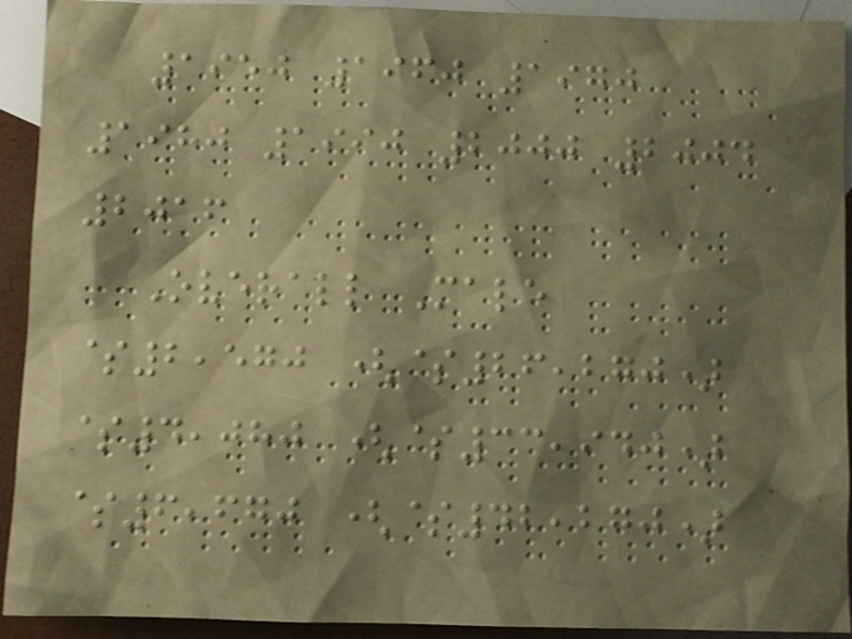1950 1960 1970
1980 1990 2000 2004
2016
Overall Male
$2,570 ($26,270)
$4,080 ($33,940)
$6,670 ($42,270)
